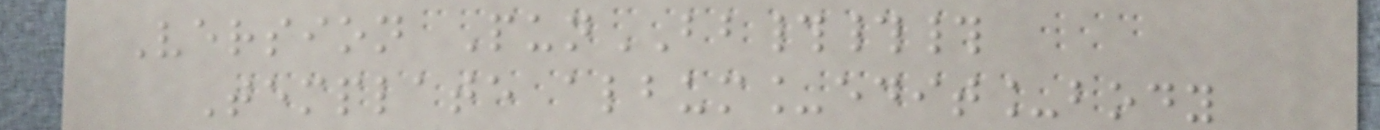Version PunBB###
Template album_edit_body
